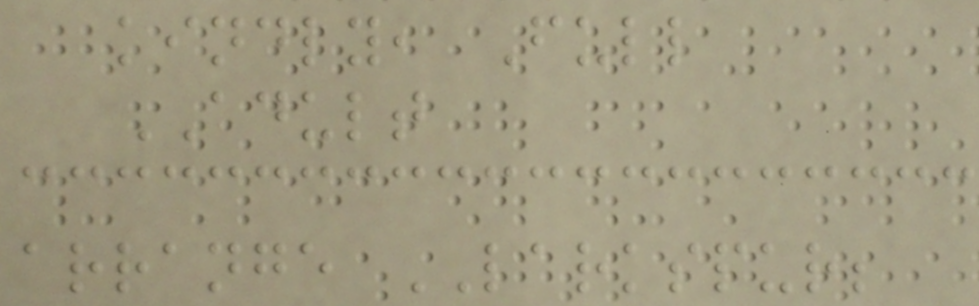kindly, Full
ADULT
arrange LARKSPUR;
